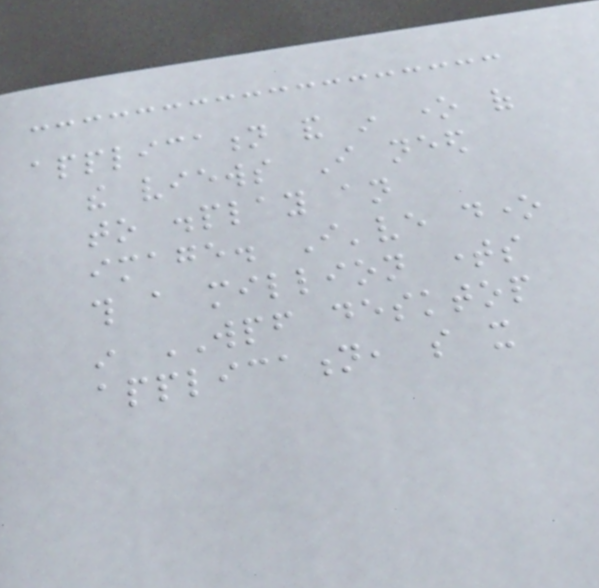application and in one of
the views I need
to display an
image. I've done
this a million times
in WPF desktop
application, so it
